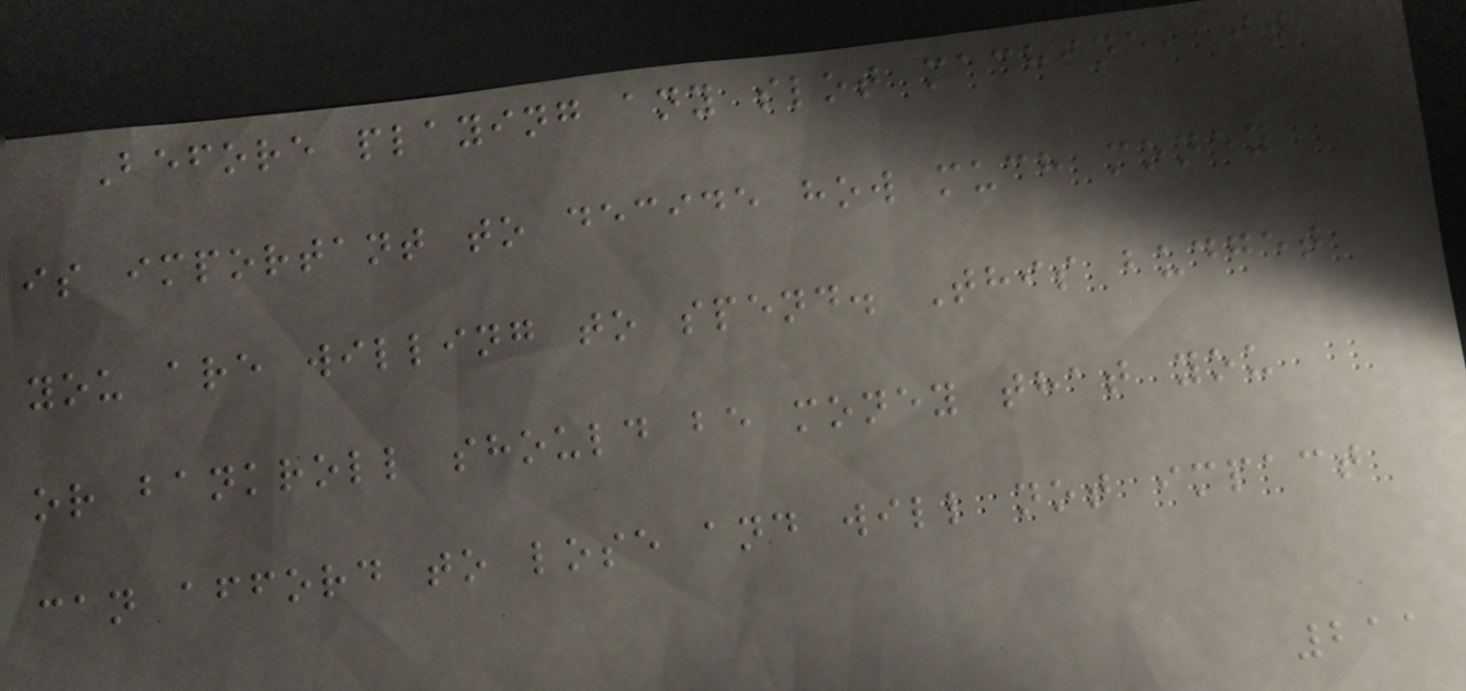Before playing any slot machine, it
is important to decide how much money
you are willing to spend. This budget
or bankroll should be money that you
can afford to lose and will not impact
211
